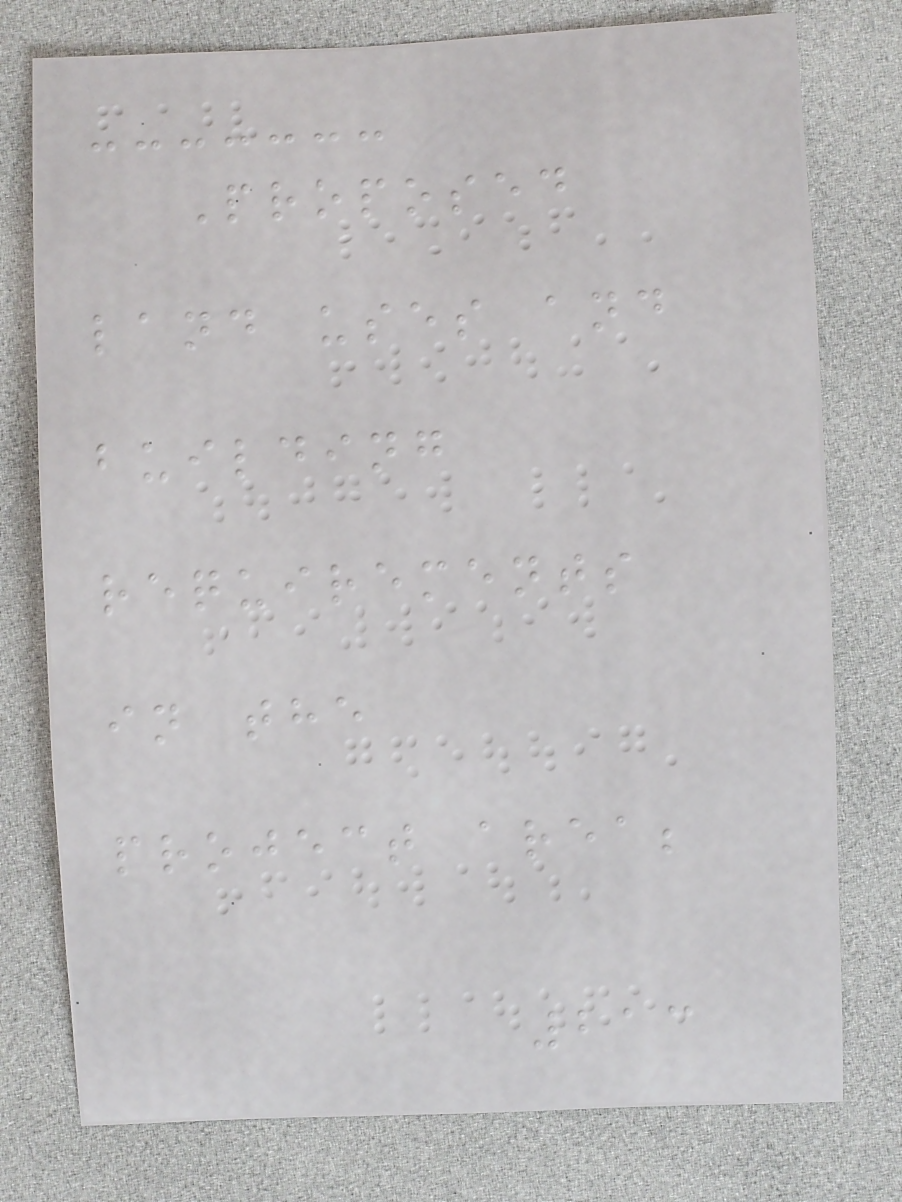Proposed
land uses and
building
requirements
in the
project area;
213
